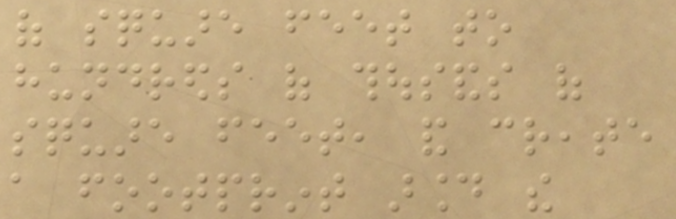of square feet to
hundreds of thousands of
square feet, and create
a footprint around the
